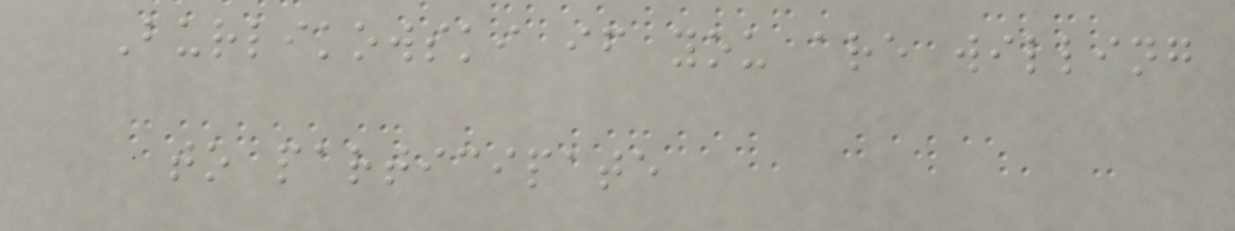Burlikowski if you are willing
to participate
